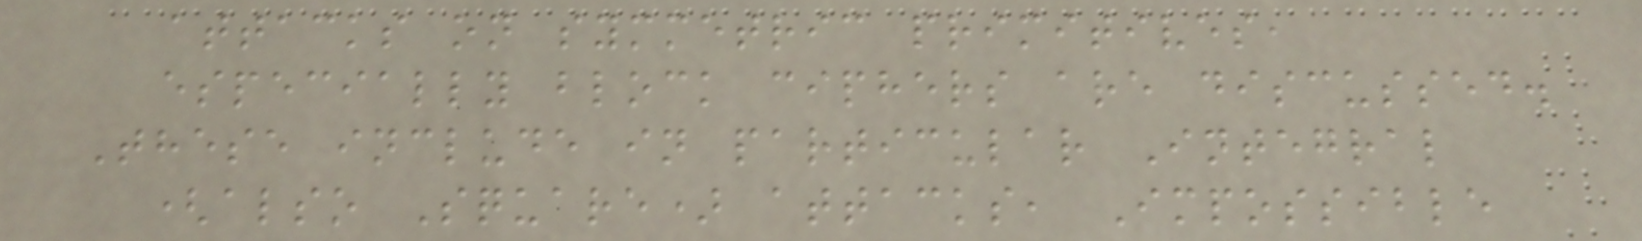attacks on symmetric primitives,
especially block ciphers are discussed.
These include in particular Integral
(also Square) attacks, Impossible
